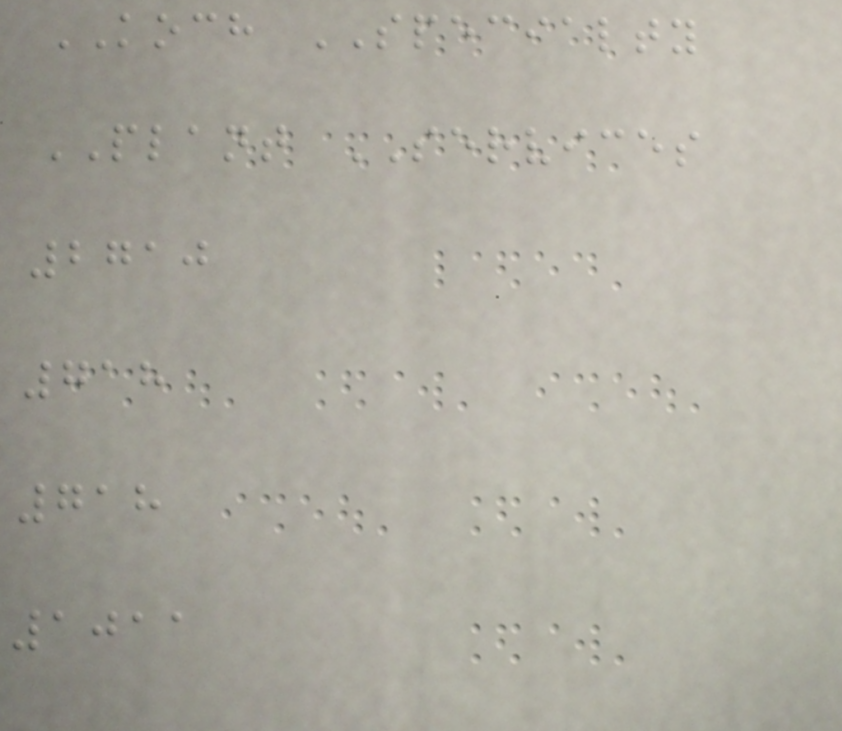KOCH SPECIALTY
PLANT SERVICES
2710
718
718
1011
